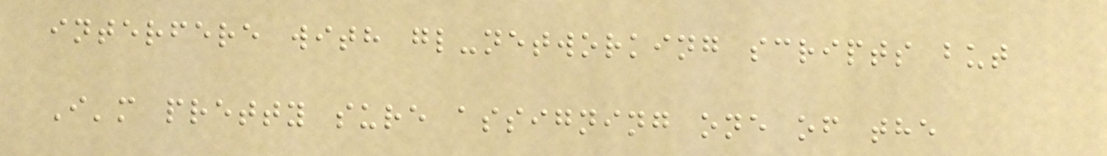interfere with gl-networking scripts but
I'm pretty sure assigning one of the
